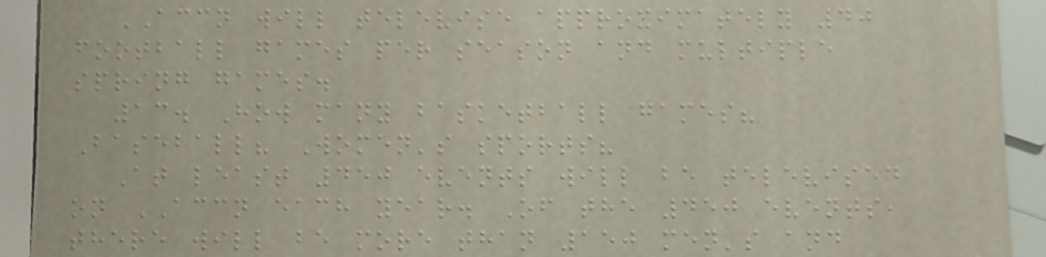ACCN will televise approximately 40
football games per season and multiple
spring games.
13. How many basketball games?
Baseball? Women's sports?
At least 450 events will be televised
on ACCN each year. Of the 450 events,
there will be more than 150 men's and
